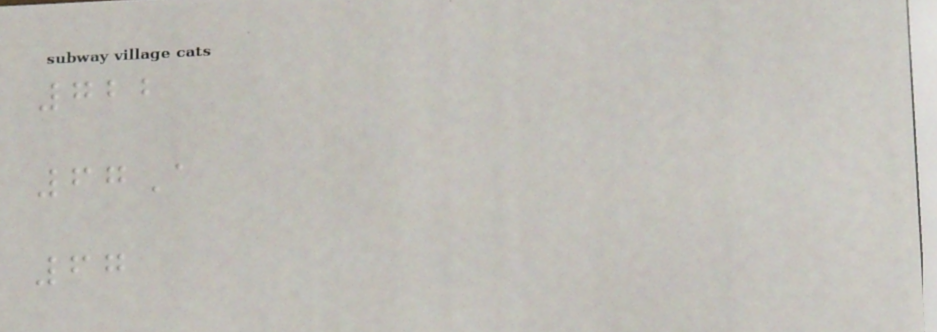722
67A
67
